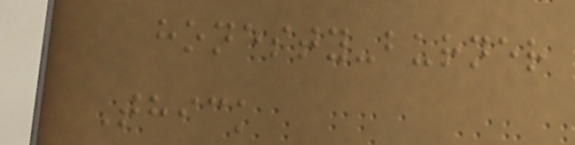honesty-burner
Thick
